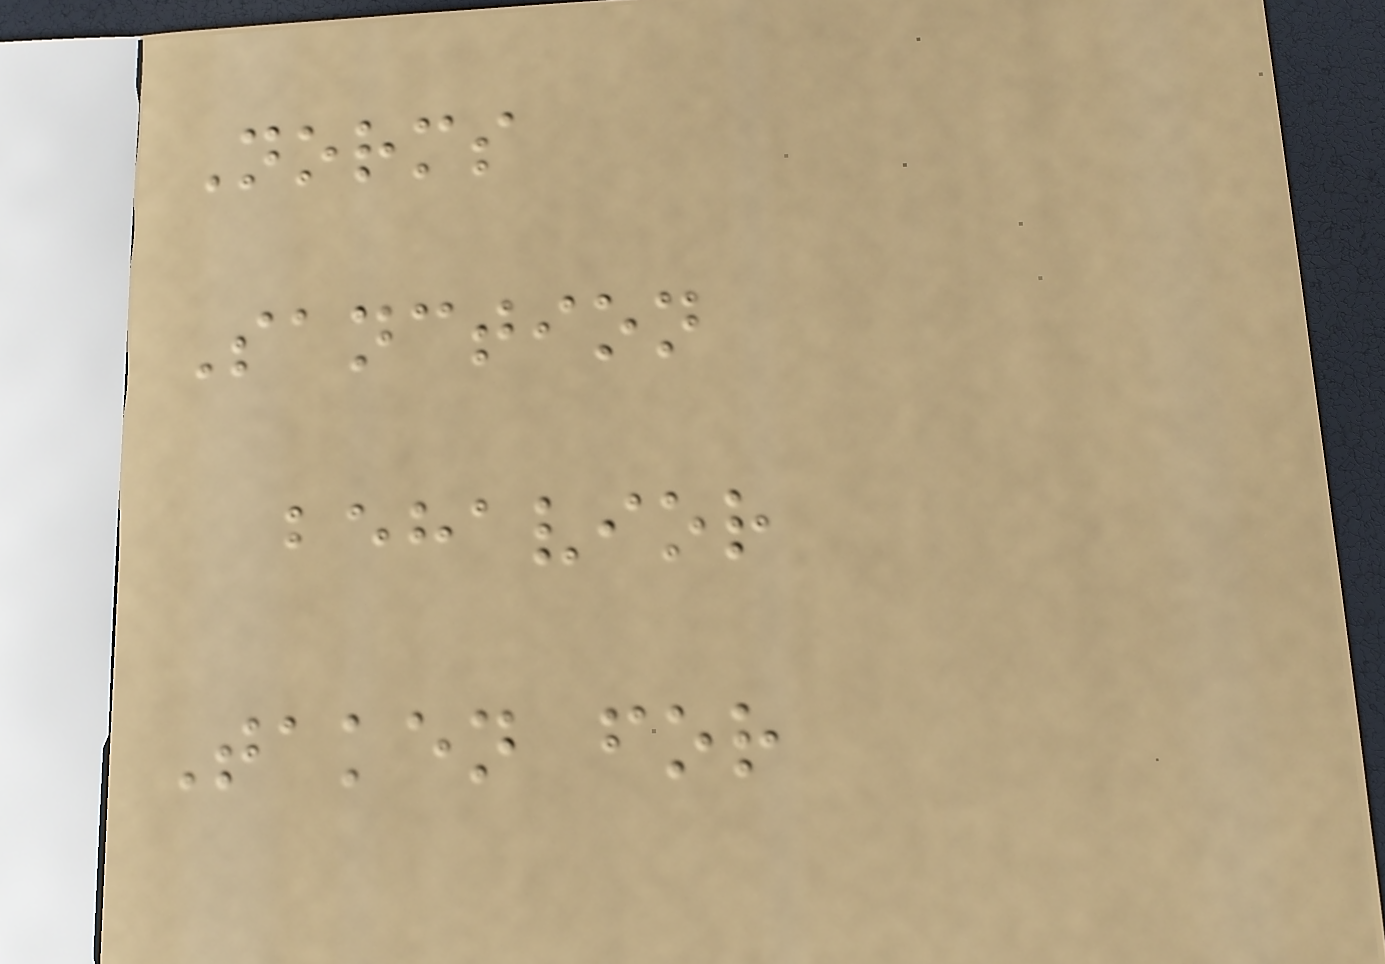Norms
Sanction
behavior
Taken for
